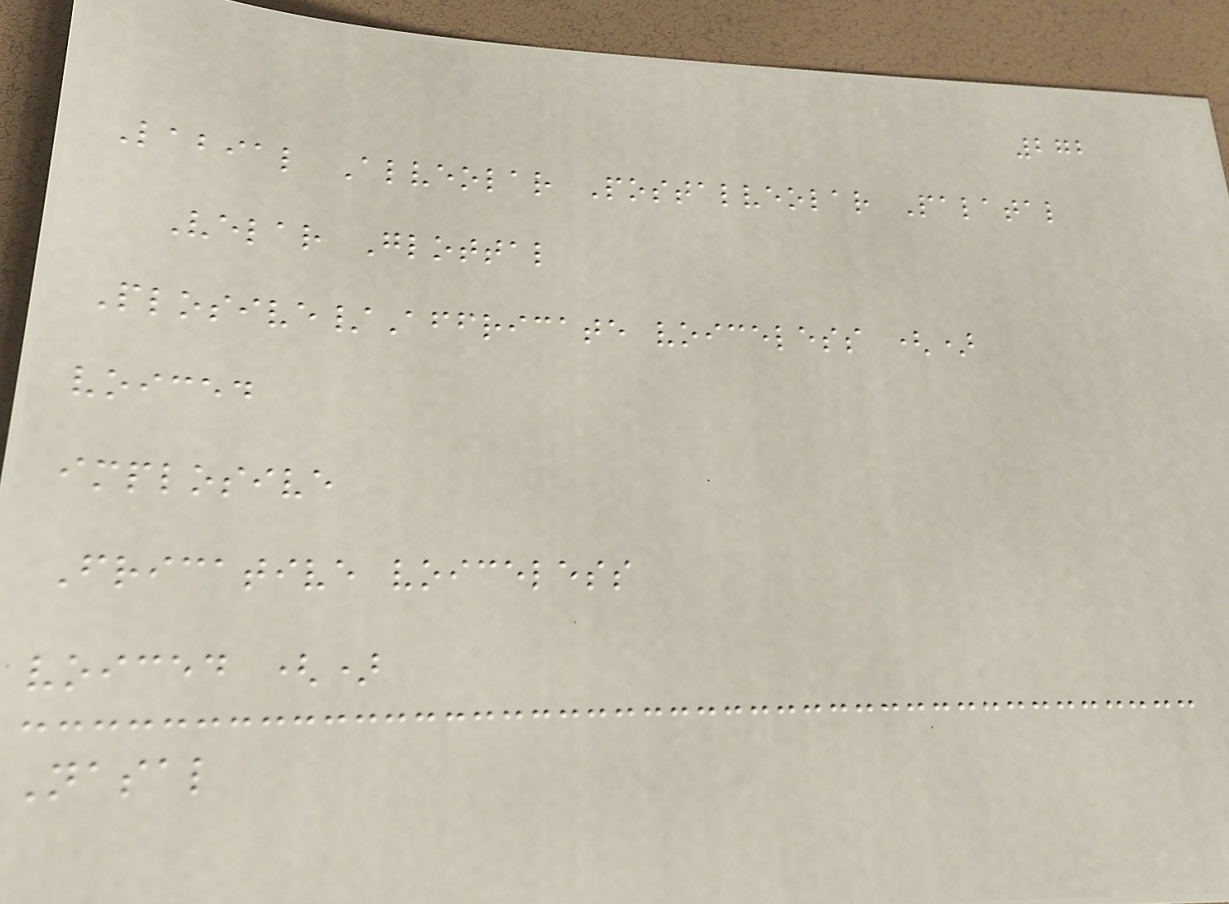272
Labial Alveolar Postalveolar Palatal
Velar Glottal
Plosive/Affricate voiceless ()
voiced
implosive
Fricative voiceless
voiced ()
Nasal
